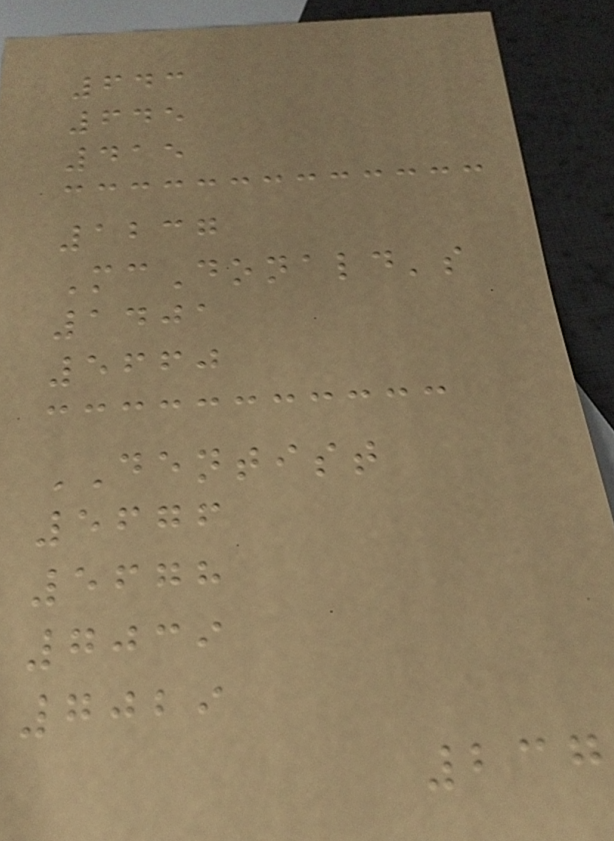643
645
415
1237
McDonald's
1401
5660
DENTIST
5676
5678
7039
7029
237
